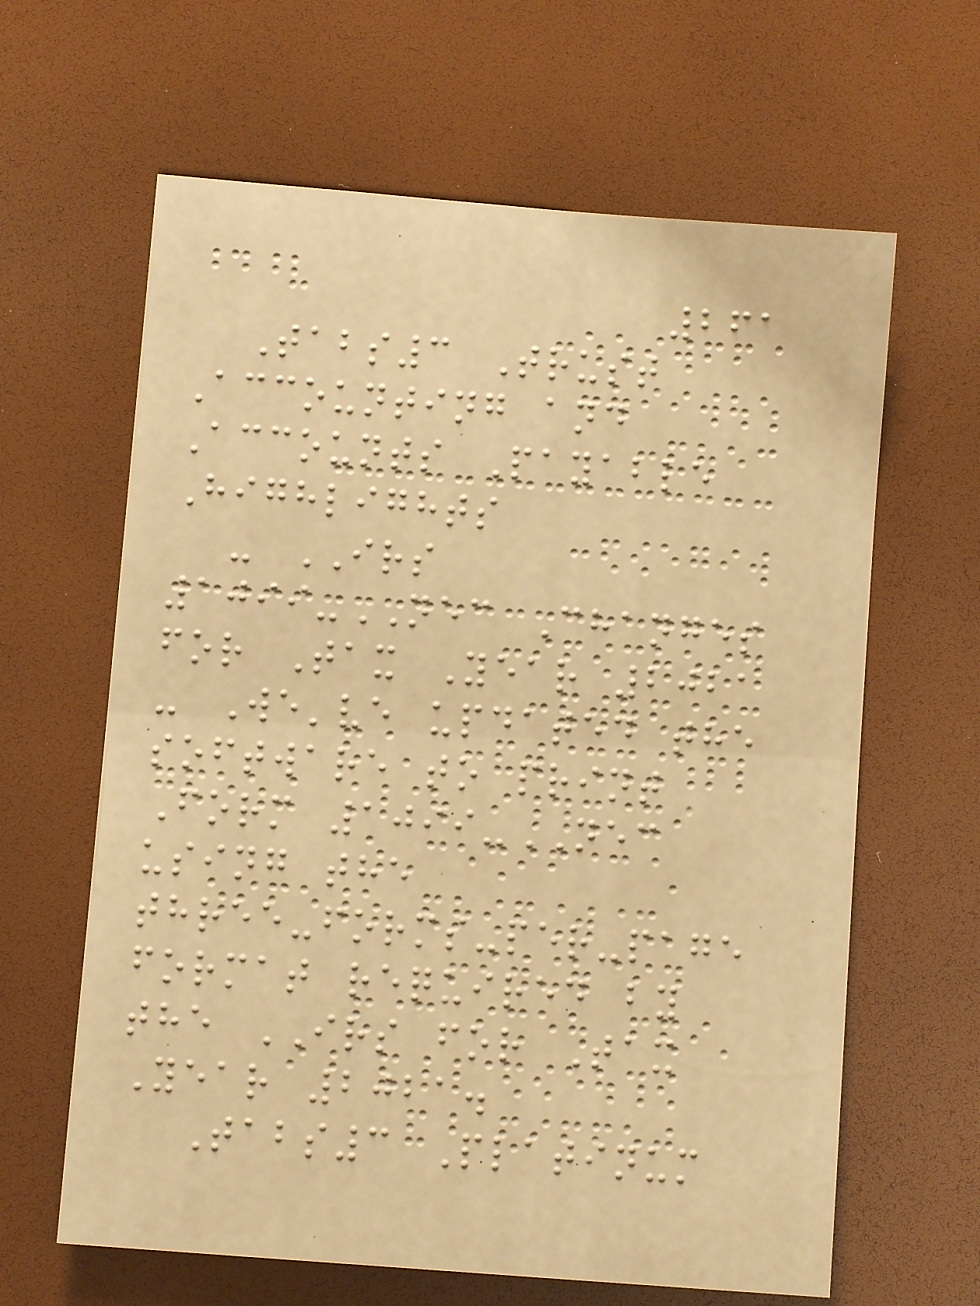261
Tabs3 Trust
Accounting and
Accounts Payable
Highlights
- IRS
1099-NEC Changes
for Tax Year 2021
- We've updated the
software to print
Form 1099-NEC
using the
three-forms-per-page
format required by
the IRS for Tax
Year 2021.
Tabs3 Platinum
